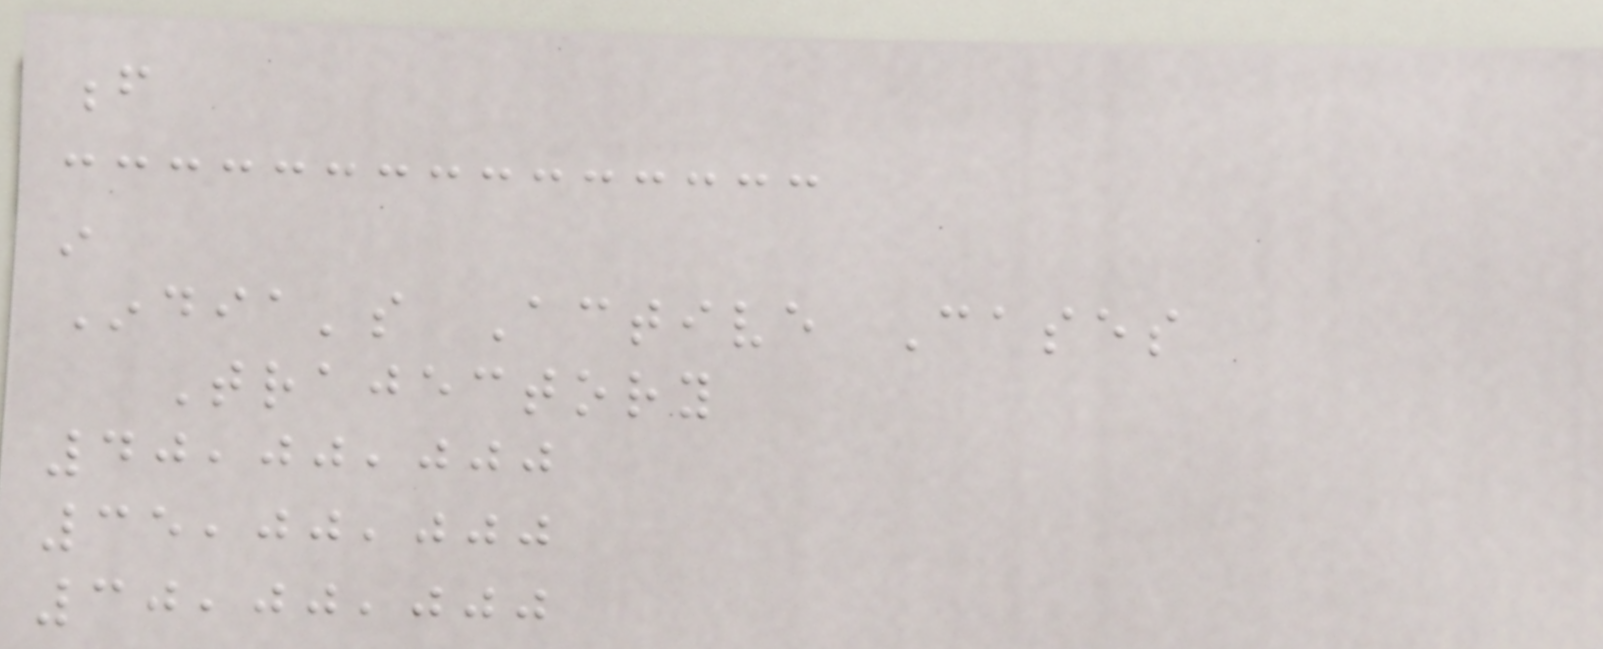f
in
India's Active Cases
Trajectory
40,00,000
35,00,000
30,00,000
